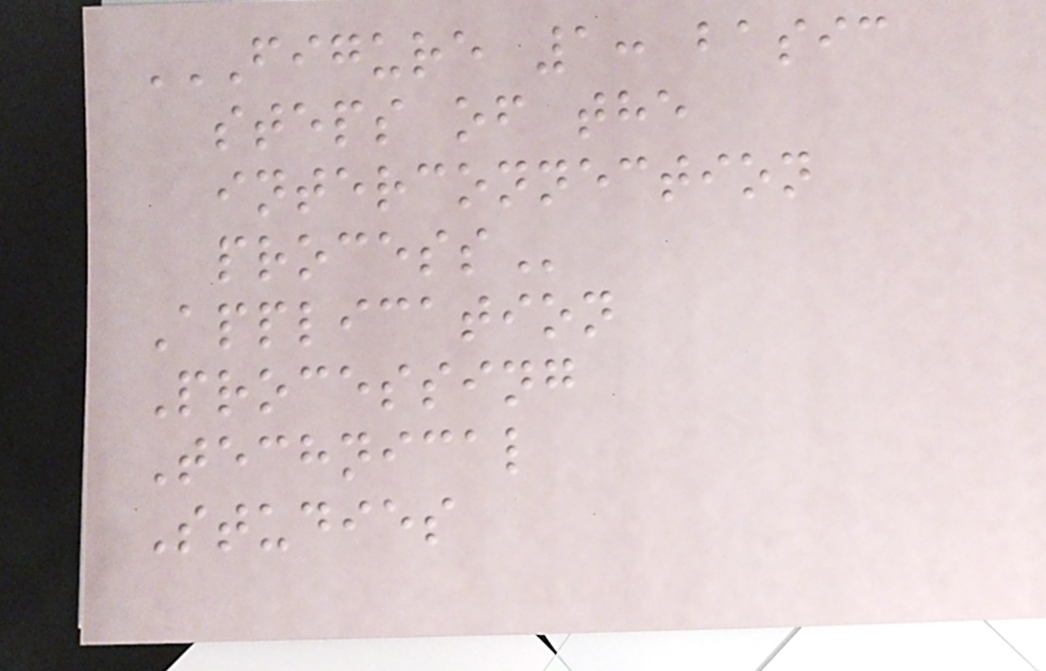FIGURE 1: BASIC
STEPS OF THE
INTERCONNECTION
PROCESS
Application
Processing
Technical
Studies
